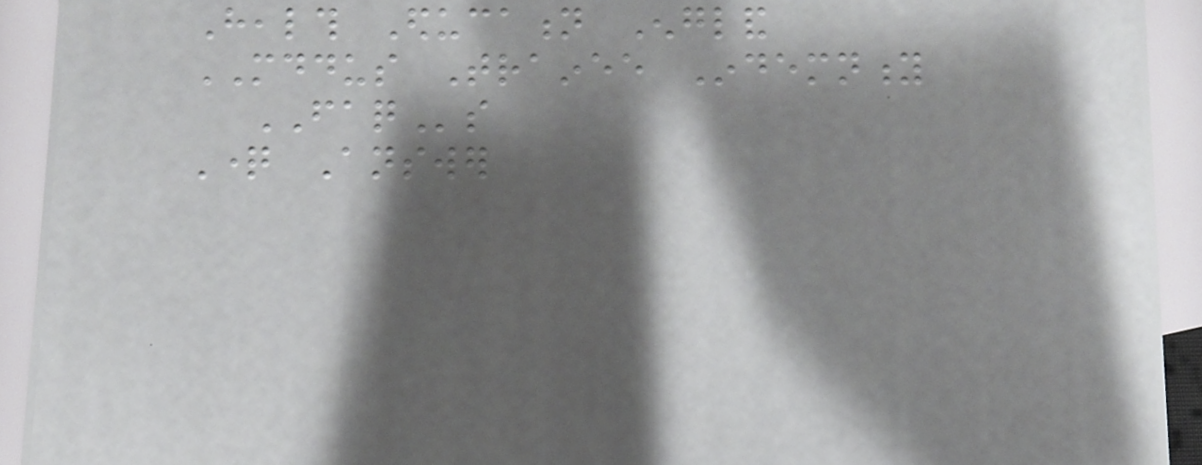Health Education England
MDDUS Trainee Indemnity
FAQs
Question Answer
